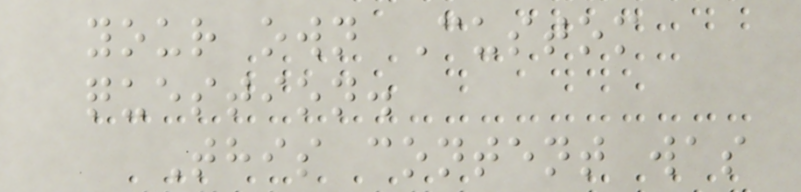your own Custom
question.
This content was
